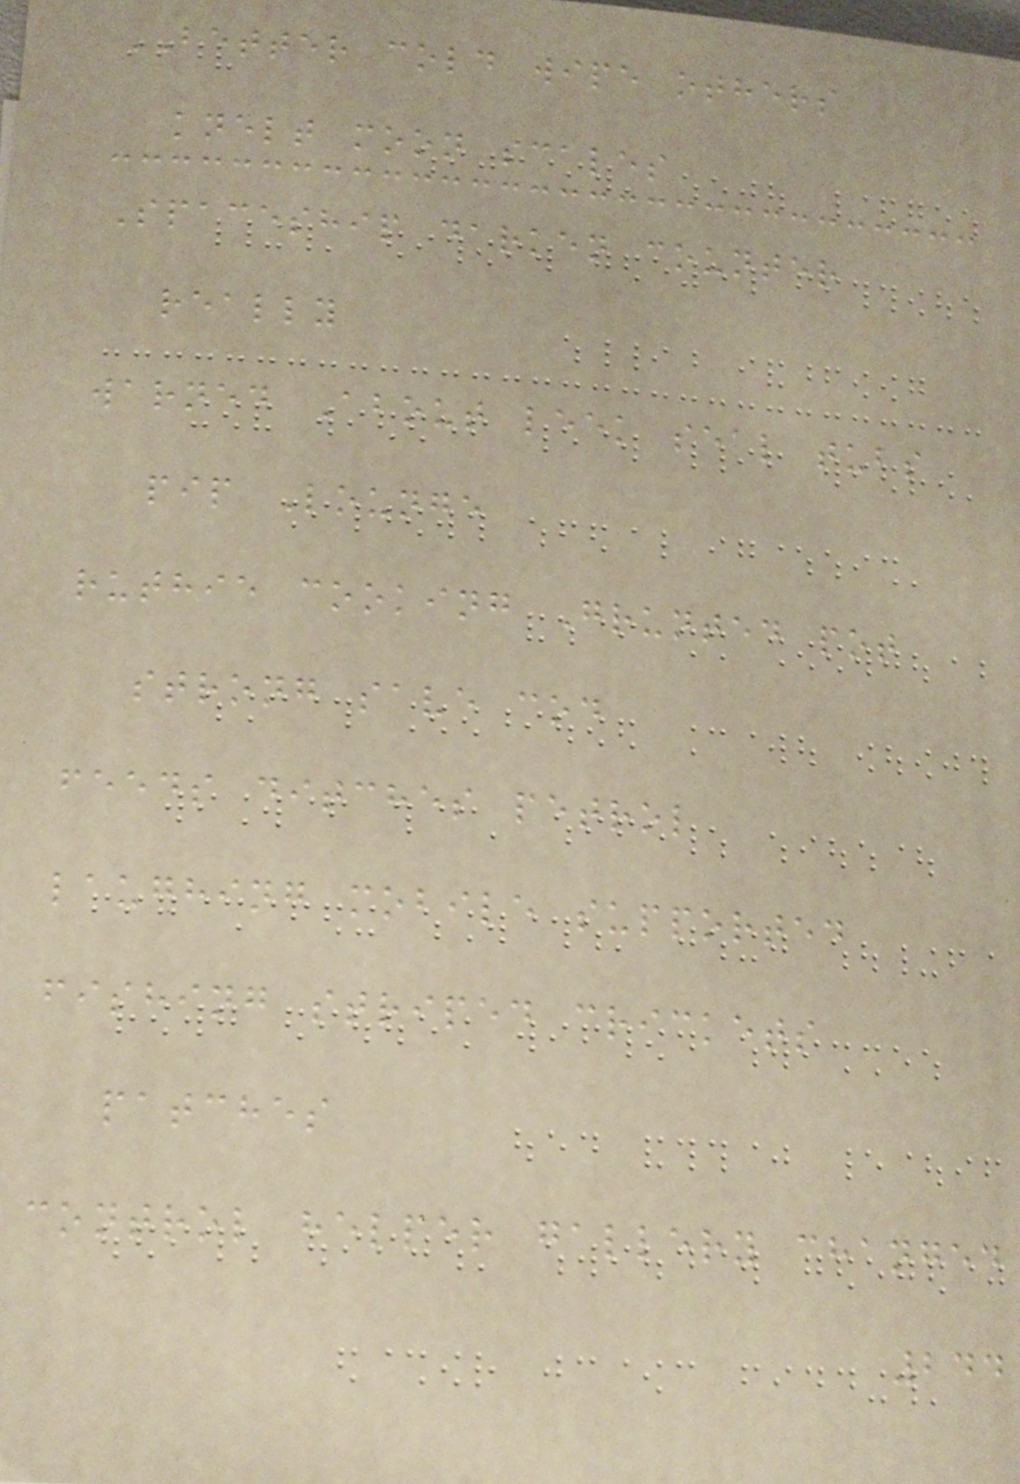BETTER cold wipe others
knelt moon scales
Spaceship darken counter
really
warned About leek seal tubs
pip Lounge
ruthie cooking Grunted pot
strong save cod
feeds ditches petrol
laughing mobile supported
fishing striped crickets
patches
control helper gallery changed
244
